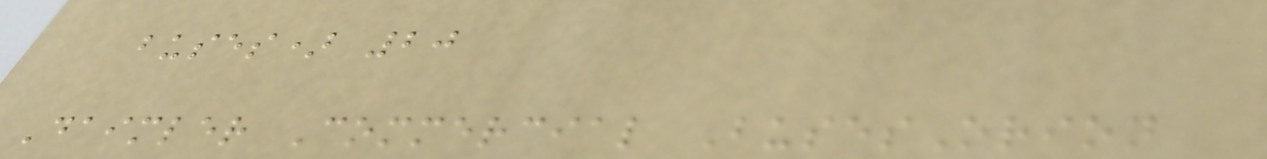buses) 20
Daimler Commercial BusesOrion
